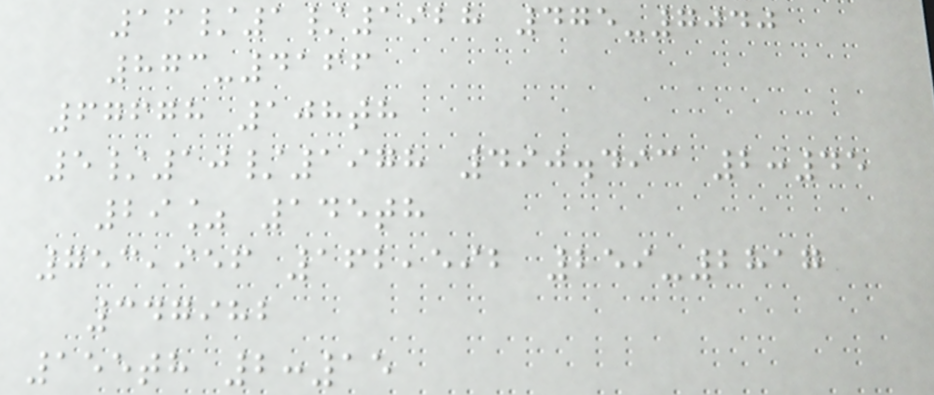16/1/1928 475-7040
873-4166
67678 108th
5/10/1978 490.493 2:45
29% 145th
753,956 162,592 259-2817
347982
155th 2:15
